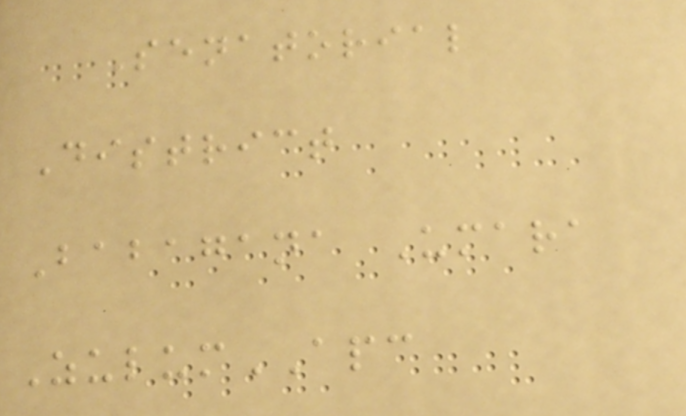Senatorial
District
Babagana Umara
ZulumAPC
